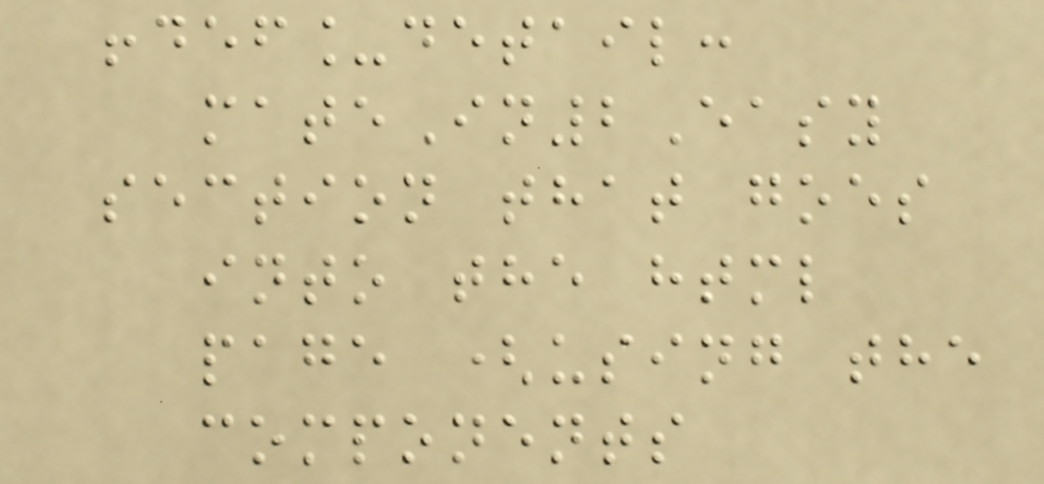!def_detail:
mateIn2Easy
section that goes
into the html
page (using the
components
